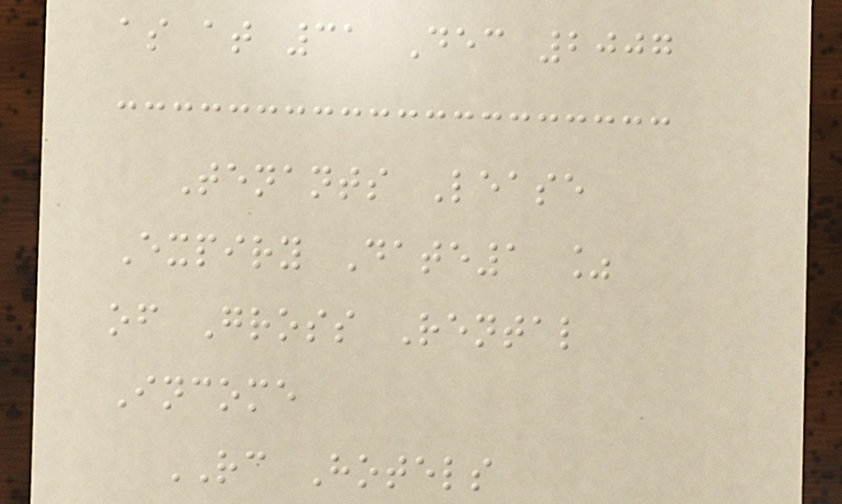as at 31 Dec 2007
Tenants Lease
Expiry Date1 %
of Gross Rental
Income
RC Hotels
